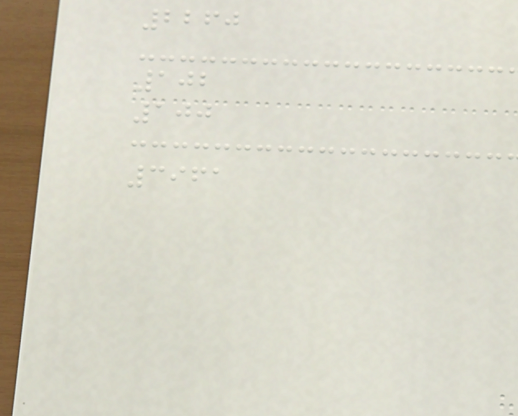2260
102
100
3961
